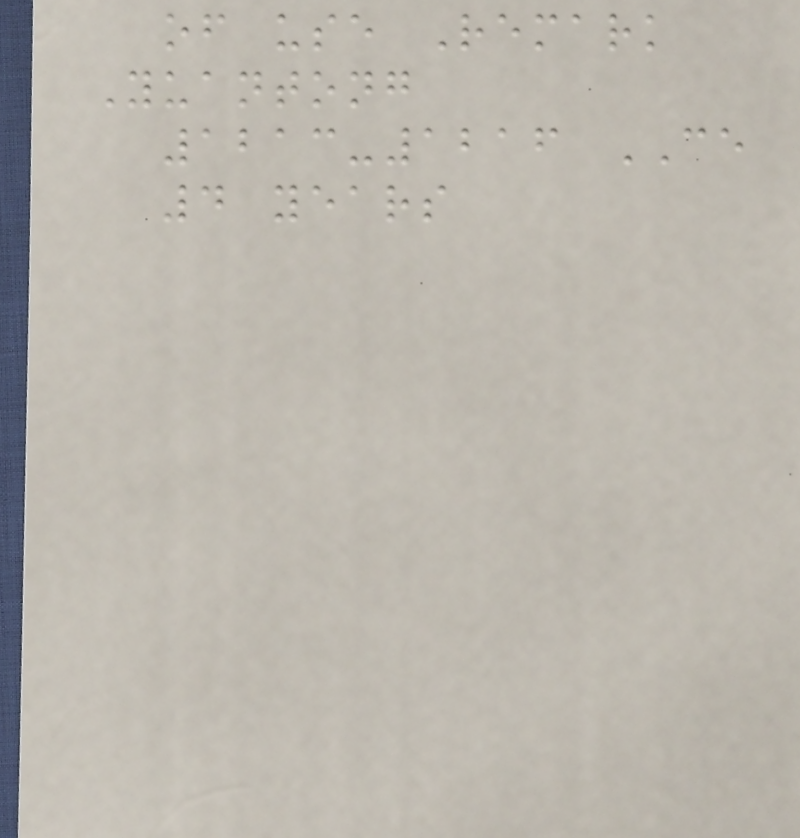of use Remark
Yuantong
1213-1216 CE
4 years
